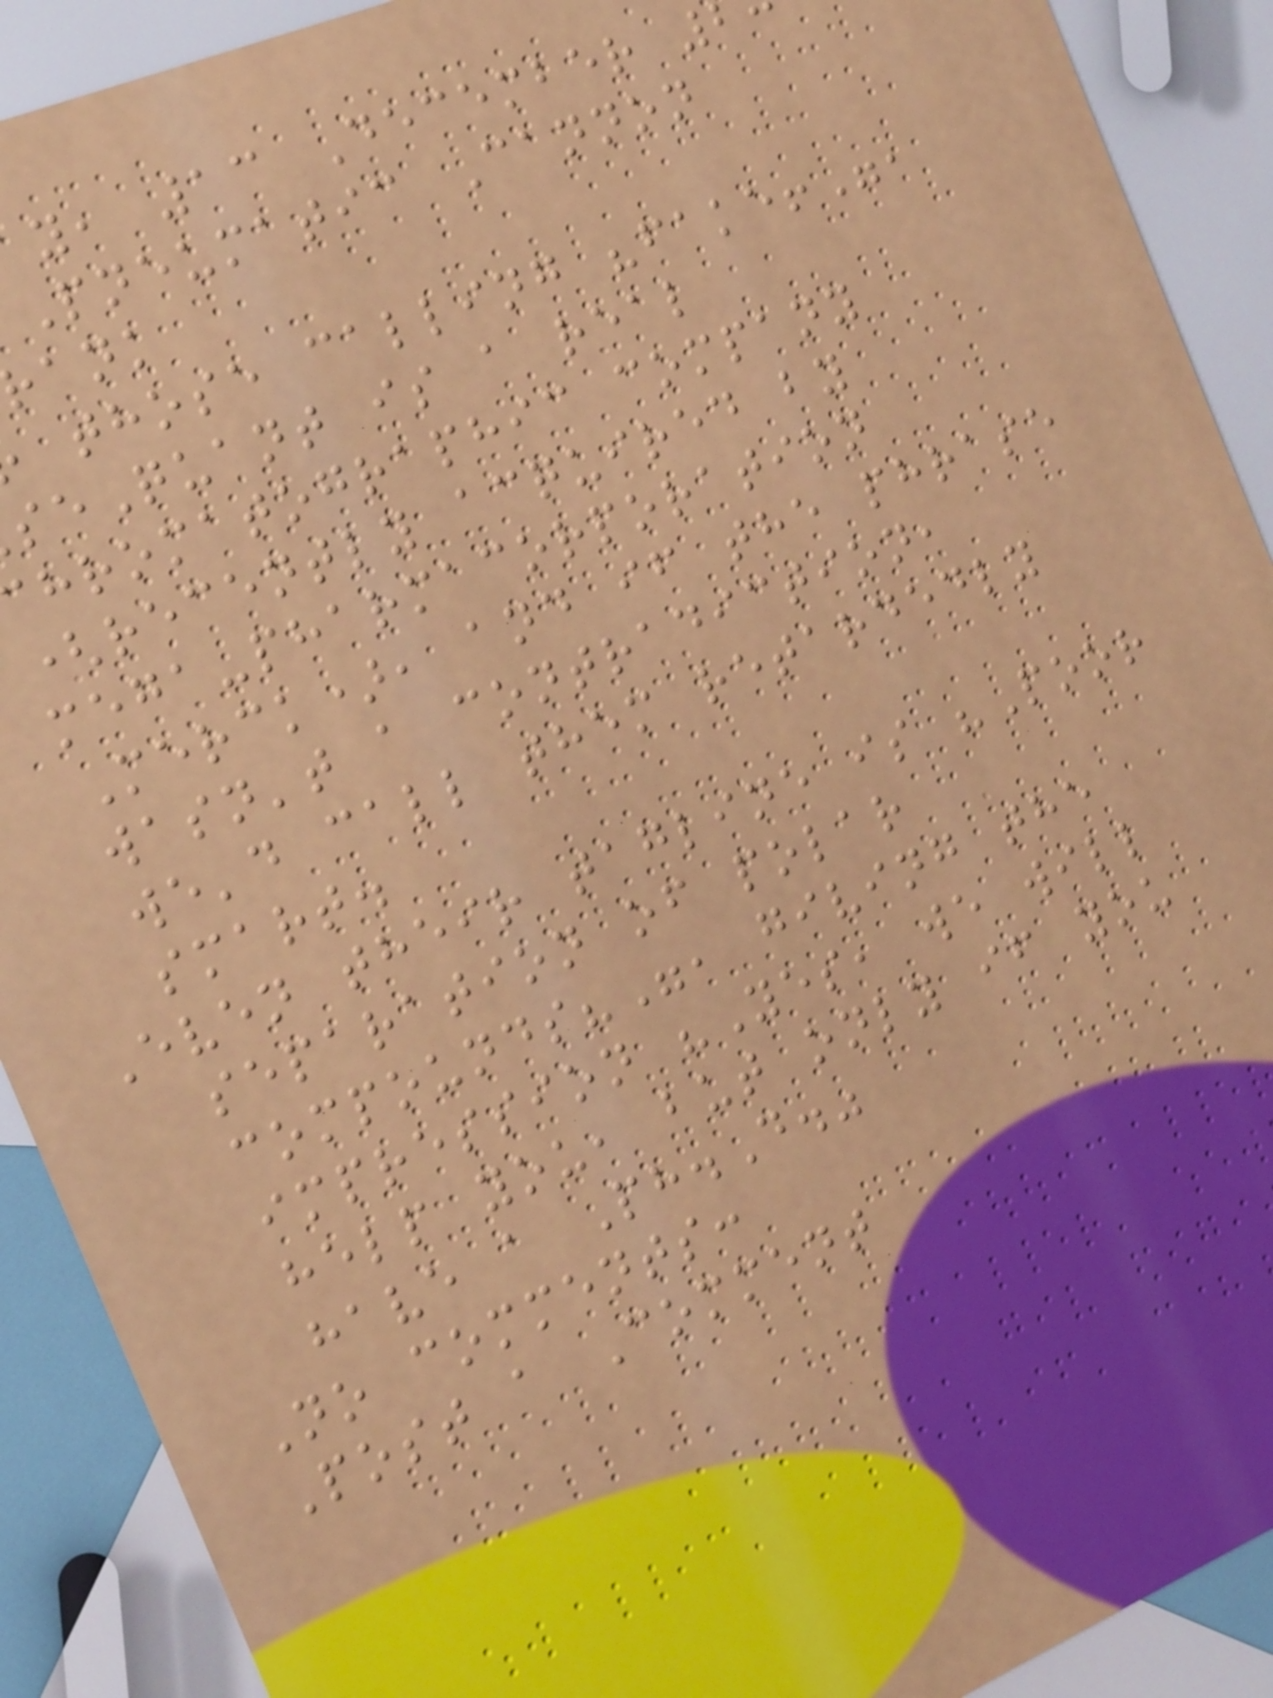y, 13 December
Pneumatic Cannon
those calling "fake!",
eQuant is a real
hromatographic company
(recently acquired by
mega-pharmacorporation
Merck), and if the phrase
wasn't a contradiction,
we'd call them retardedly
smart.
Even their tagline is "Poor
separation of polar
compounds?", giving the
impression "Yes, we will
help you, but only if you
have a Ph.D."
No comments:
Post a Comment
